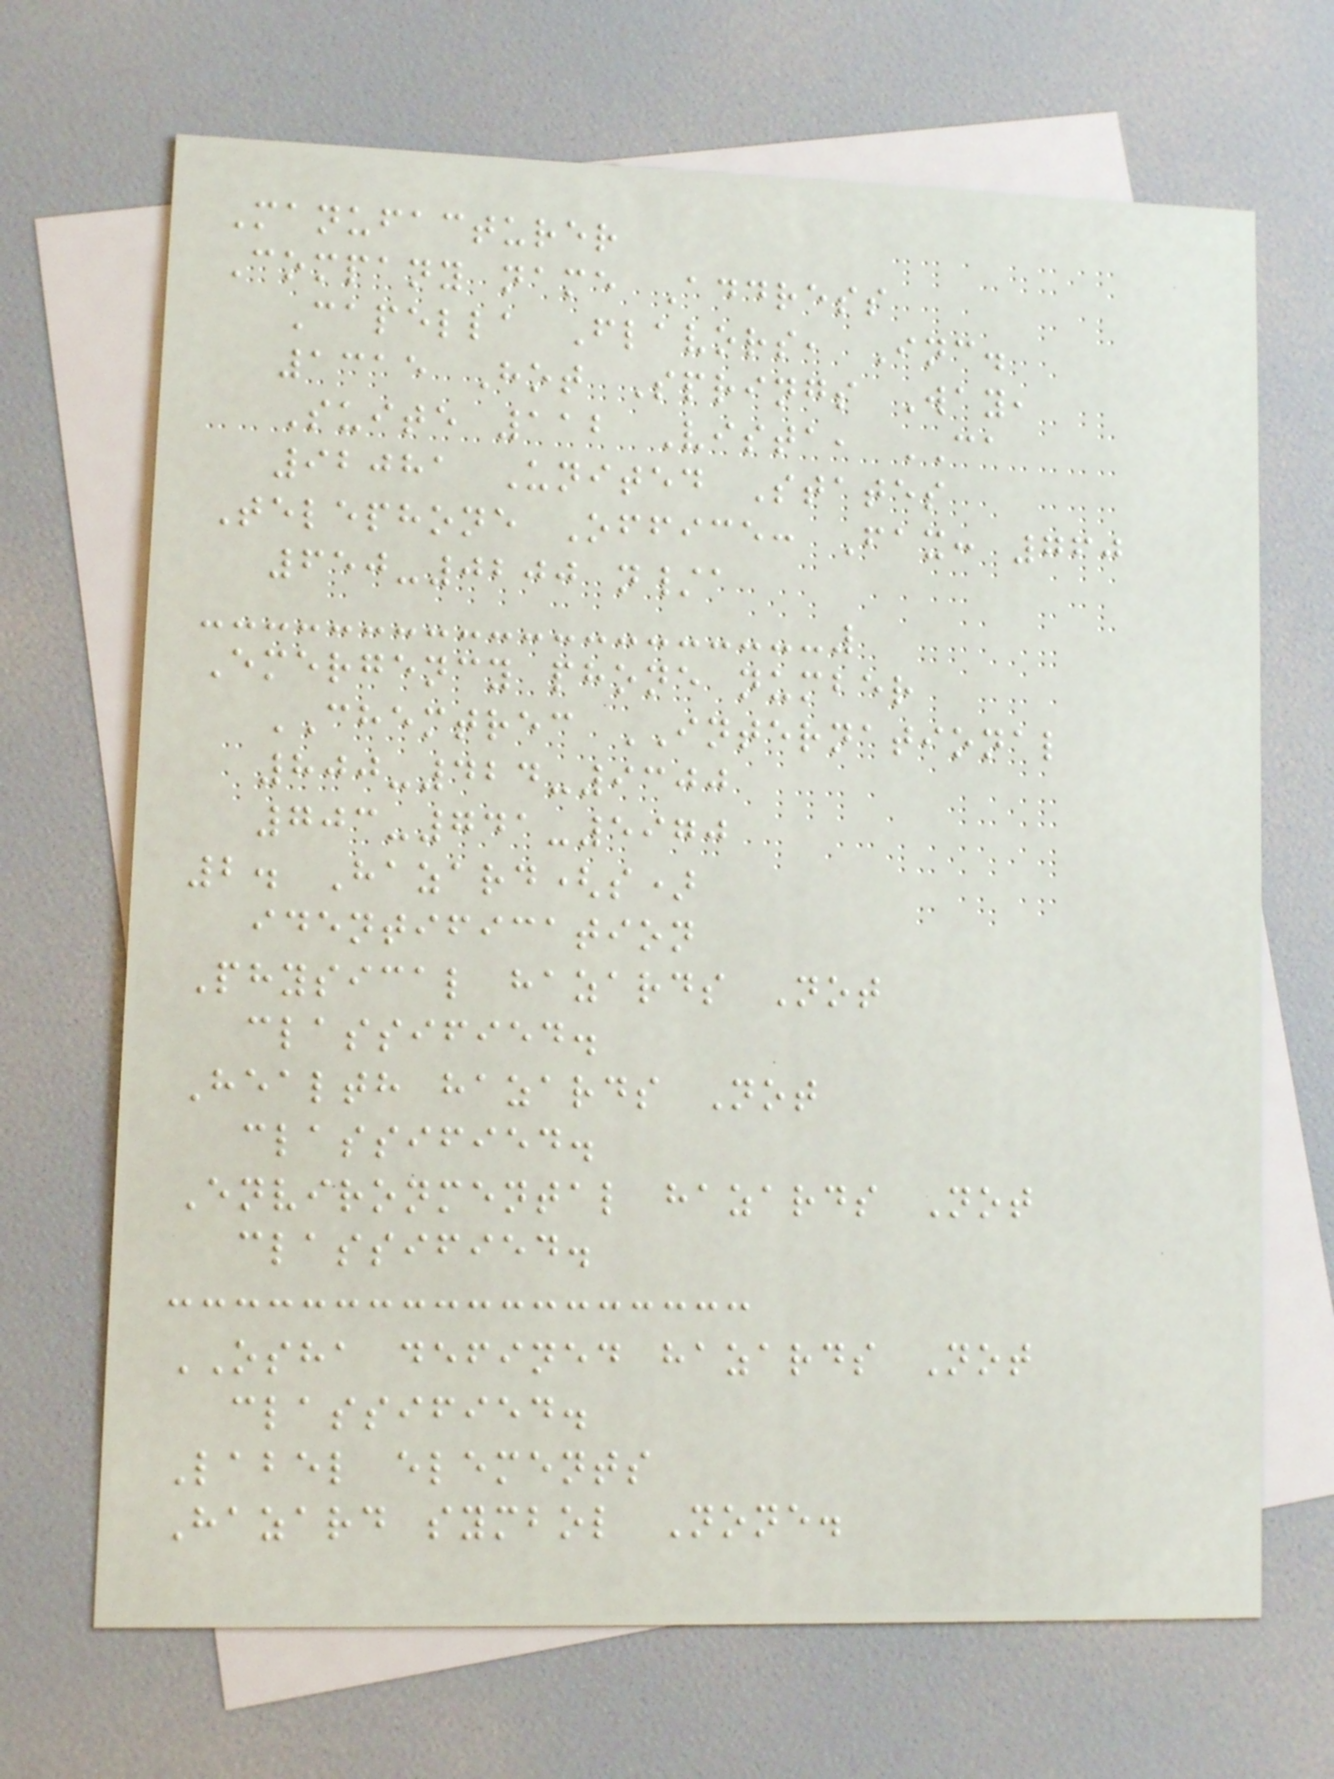Manufacturer
Company name Address
Capella Flavors, Inc.
1315 Hot Springs Way,
Suite 112 Vista, CA
92081 United States
Telephone Office: Fax: 760
650-0200 n/a
Emergency phone number
CHEMTREC INTERNATIONAL
800-424-9300
703-741-5970
2. Hazard(s)
identification
Physical hazards Not
classified.
Health hazards Not
classified.
Environmental hazards Not
classified.
OSHA defined hazards Not
classified.
Label elements
Hazard symbol None.
